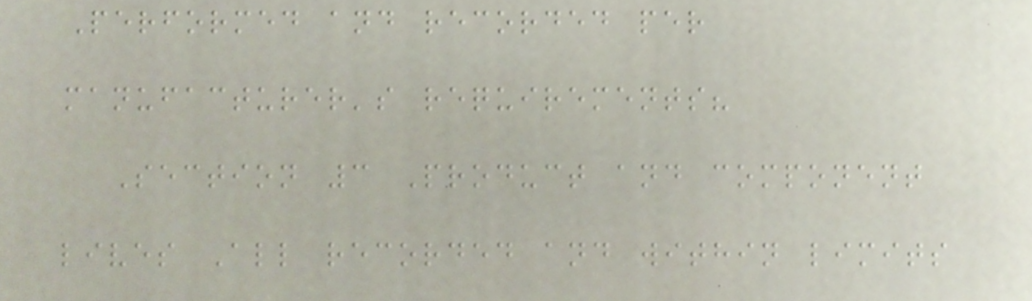Performed and recorded per
manufacturer's requirements?
Section 3 Product and component
lives All recorded and within limits
